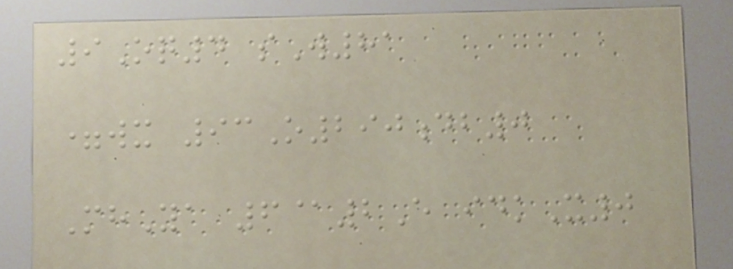9Oq4 sW81
=wx 93O290db0
MhYa 6@2E idkX0
